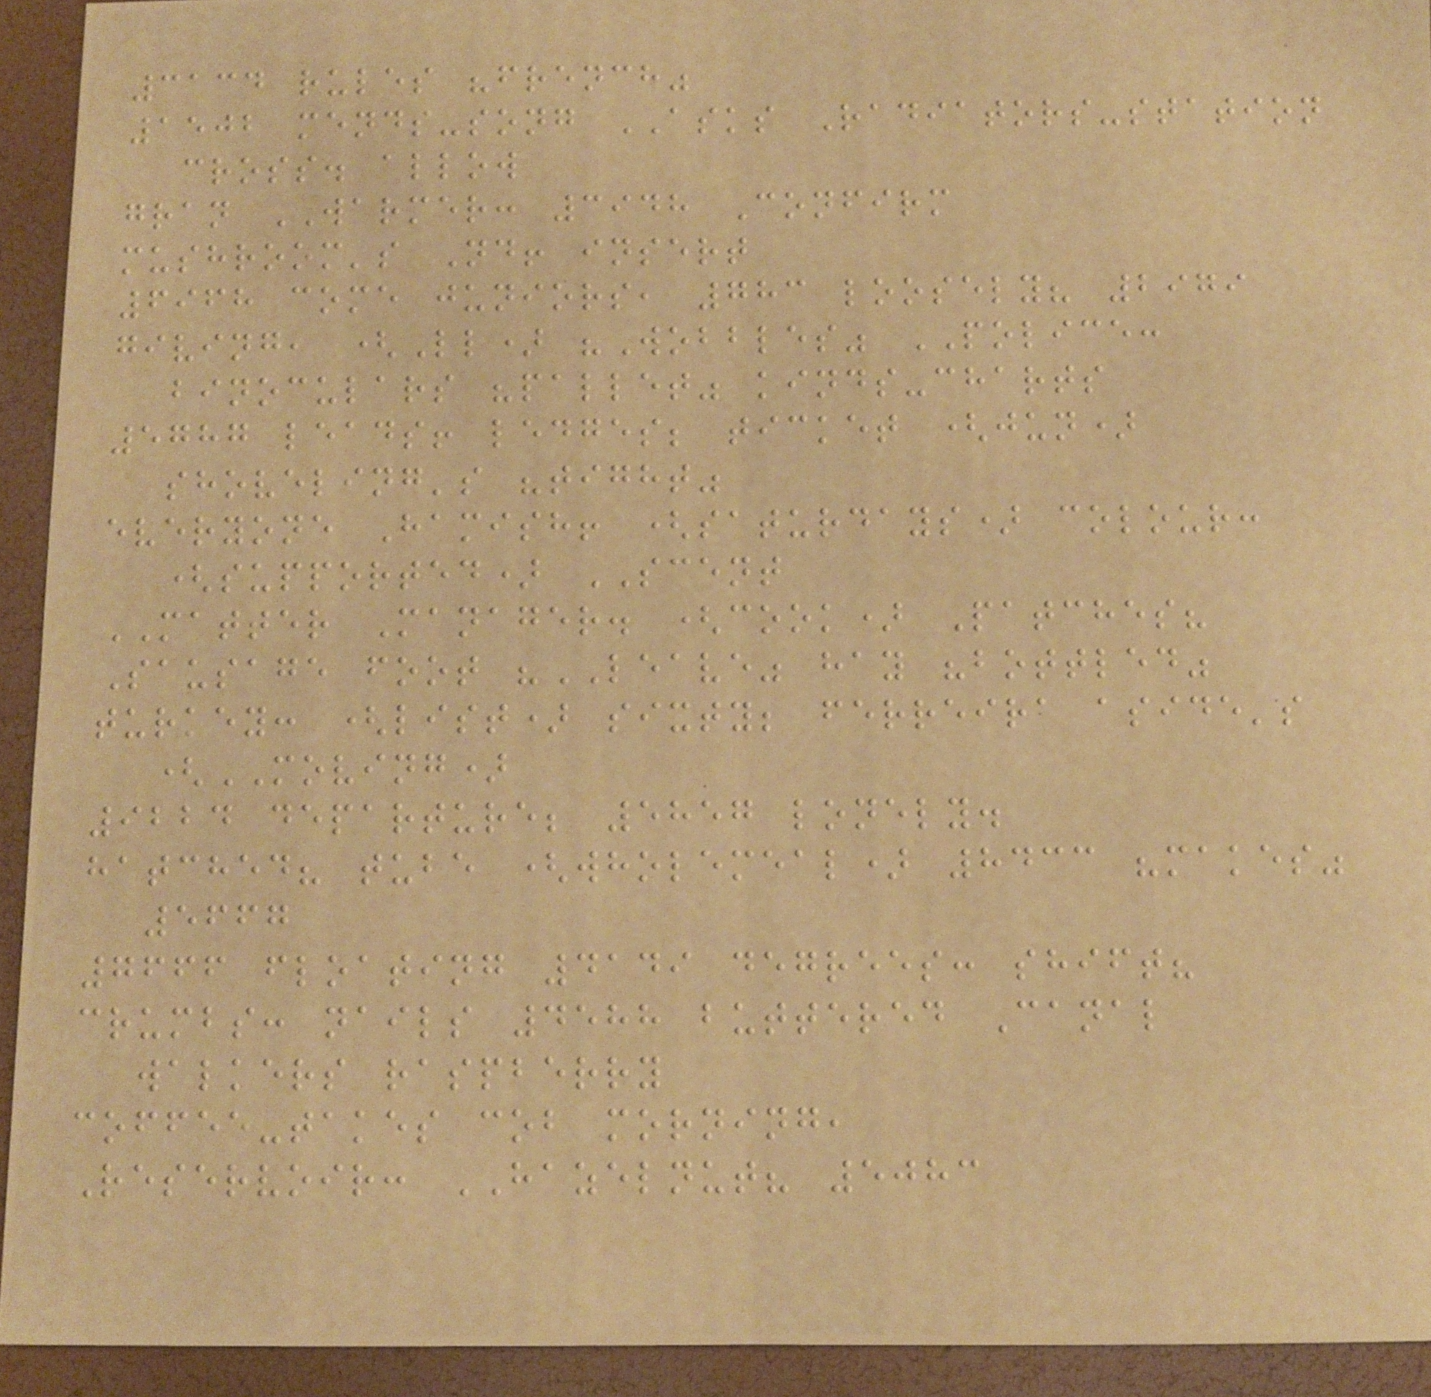3134 rules "french"
1502 mends-song ASKS Radiators-station
cross. allow
gran WARMER: 3948 Confirm
mushroom's Nd! insert
6968 come juniors, 783 loosely? 2979
giving, (Ll) "Wobbles" POLICE:
binoculars "pallet" kinds-charts
5787 leads! ledges; ticket (jun)
shoveling's "tight"
everyone Hamish! (saturdays) colour:
(supported) SCENT
MATTER Manager. (cook) Patches?
Sausage foot "LEAVE" hay "bottled"
turkey: (list) sixty; ferreira aside's
(MOVING)
9224 departure; 5857 lonely.
hatched? tube (wholemeal) 8433 "makes"
5667
7666 floating 4149 degrees: shift?
crumbs: nails 4588 buttered Canal
walkers raspberry
coffee-takes cob morning,
Reservoir: HAZELNUT? 5083
